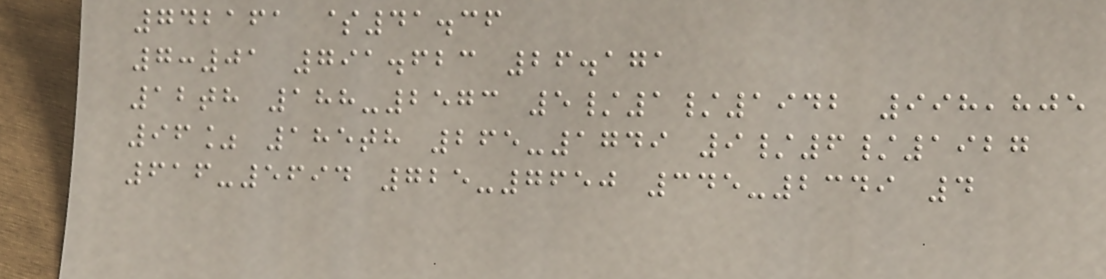742161 $41.36
7:01 791.623 26.171
12th 188-2573 5/1/1942 998,805
96% 185th 265-1749 9/6/1927
616-5694 725-7650 345-2349 4
